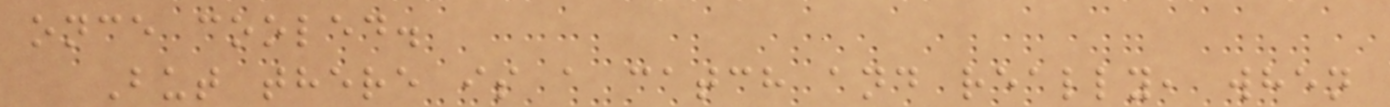once cooled.
But there is a catch and really, when
